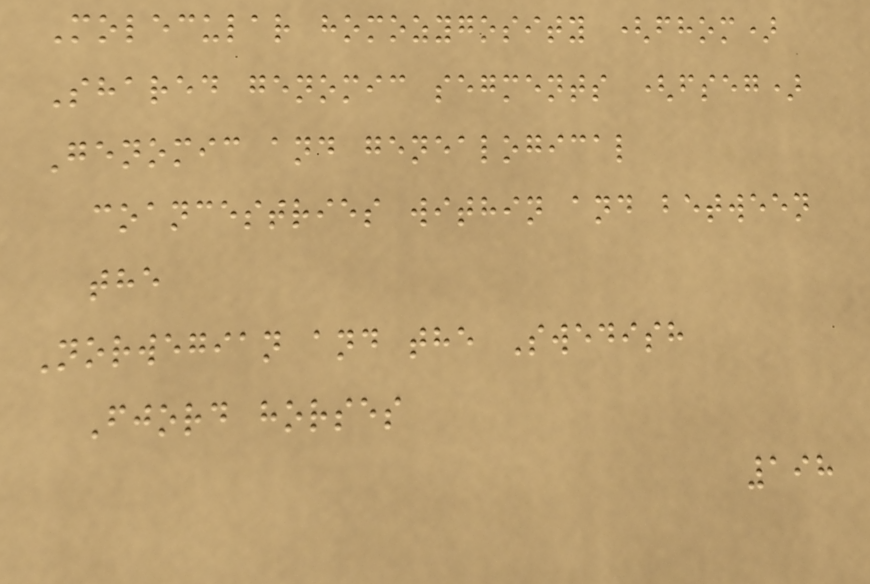Molecular homozygosity (fhom)
Shared genomic segments (fseg)
Genomic and genealogical
coancestries within and between
the
Norwegian and the Swedish
Fjord horses
198
